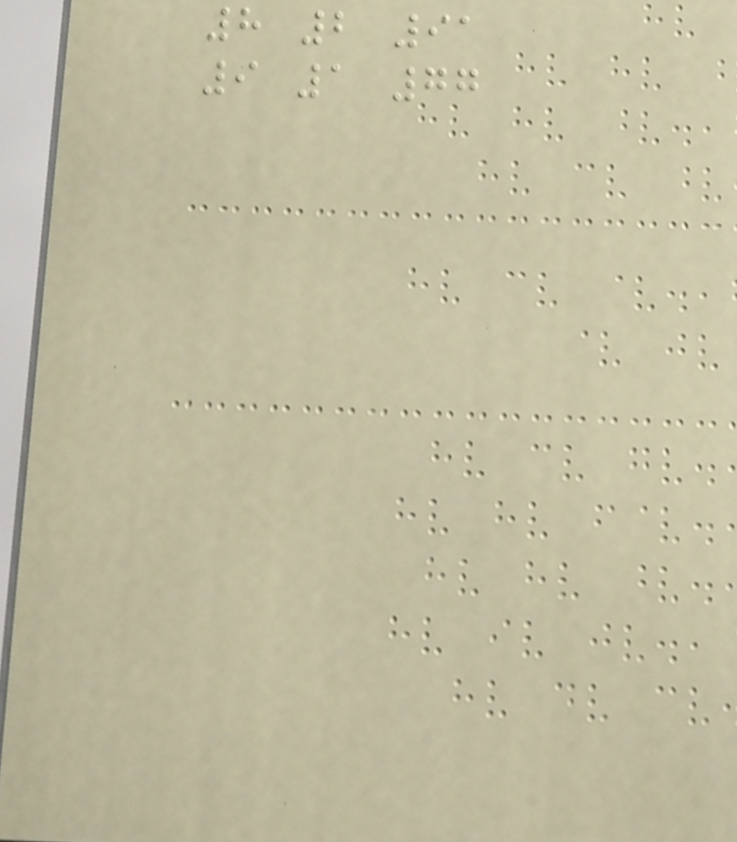8 2 91
9 1 77
